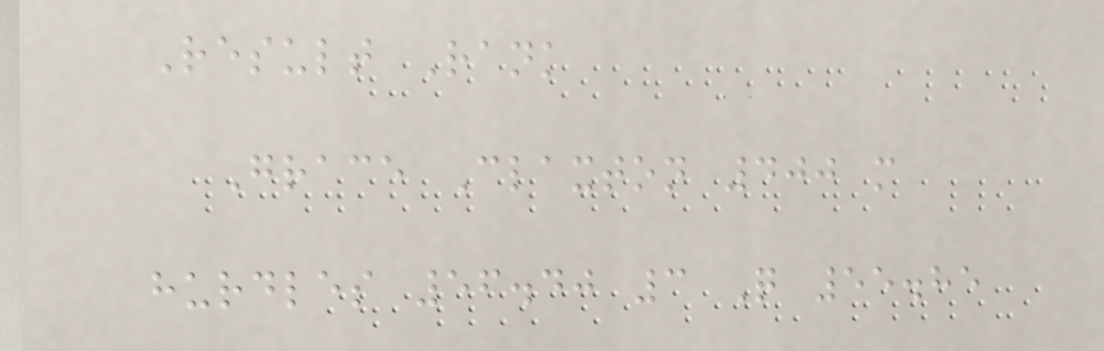Result Rank
Grace Claxton 400 m
hurdles 56.40 3 Q 55.85
